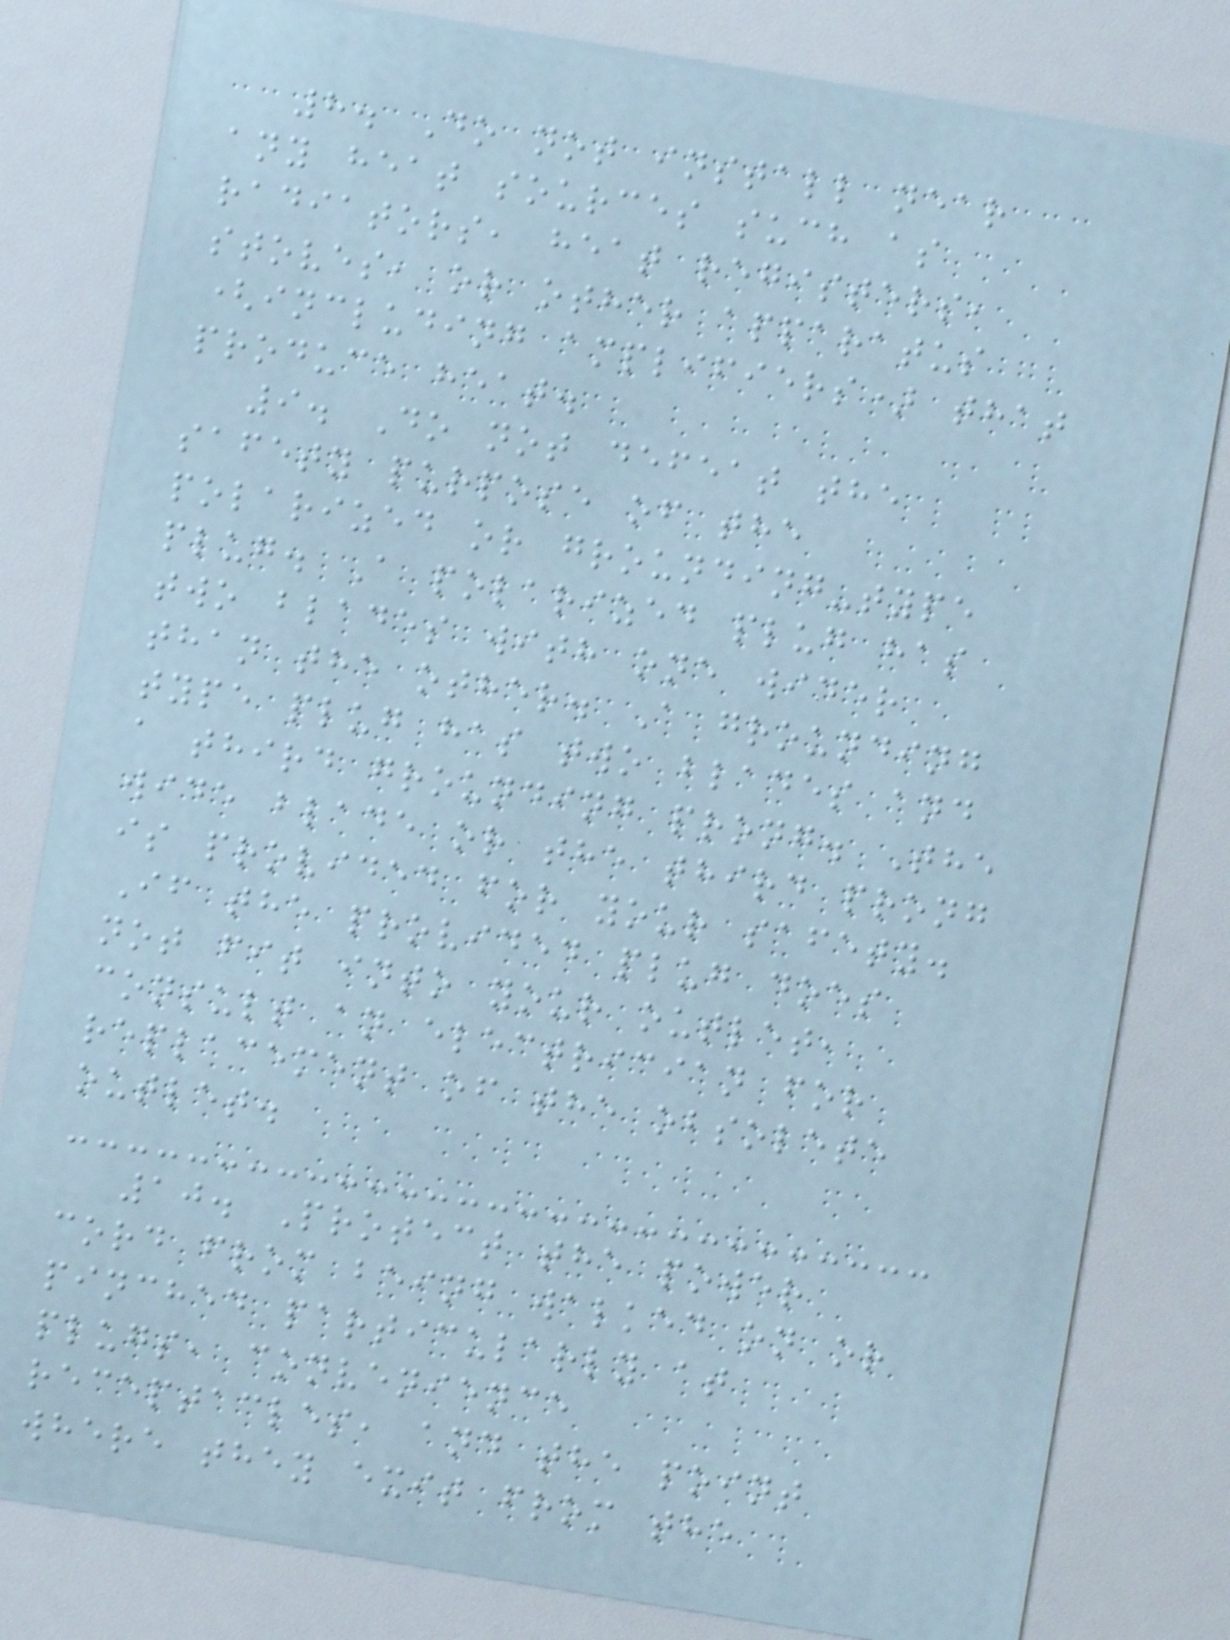8. Do not install near
any heat sources such as
radiators, heat registers,
stoves, or other apparatus
(including amplifiers) that
produce heat.
9. Do not defeat the
safety purpose of the
polarized or grounding-type
plug. A polarized plug has
two blades with one wider
than the other. A grounding
type plug has two blades and
a third grounding prong. The
wide blade or the third prong
is provided for your safety.
If the provided plug does
not fit into your outlet,
consult an electrician for
replacement of the obsolete
outlet.
10. Protect the power
cord from being walked on or
pinched particularly at
plugs, convenience
receptacles, and the point
where they exit from the
